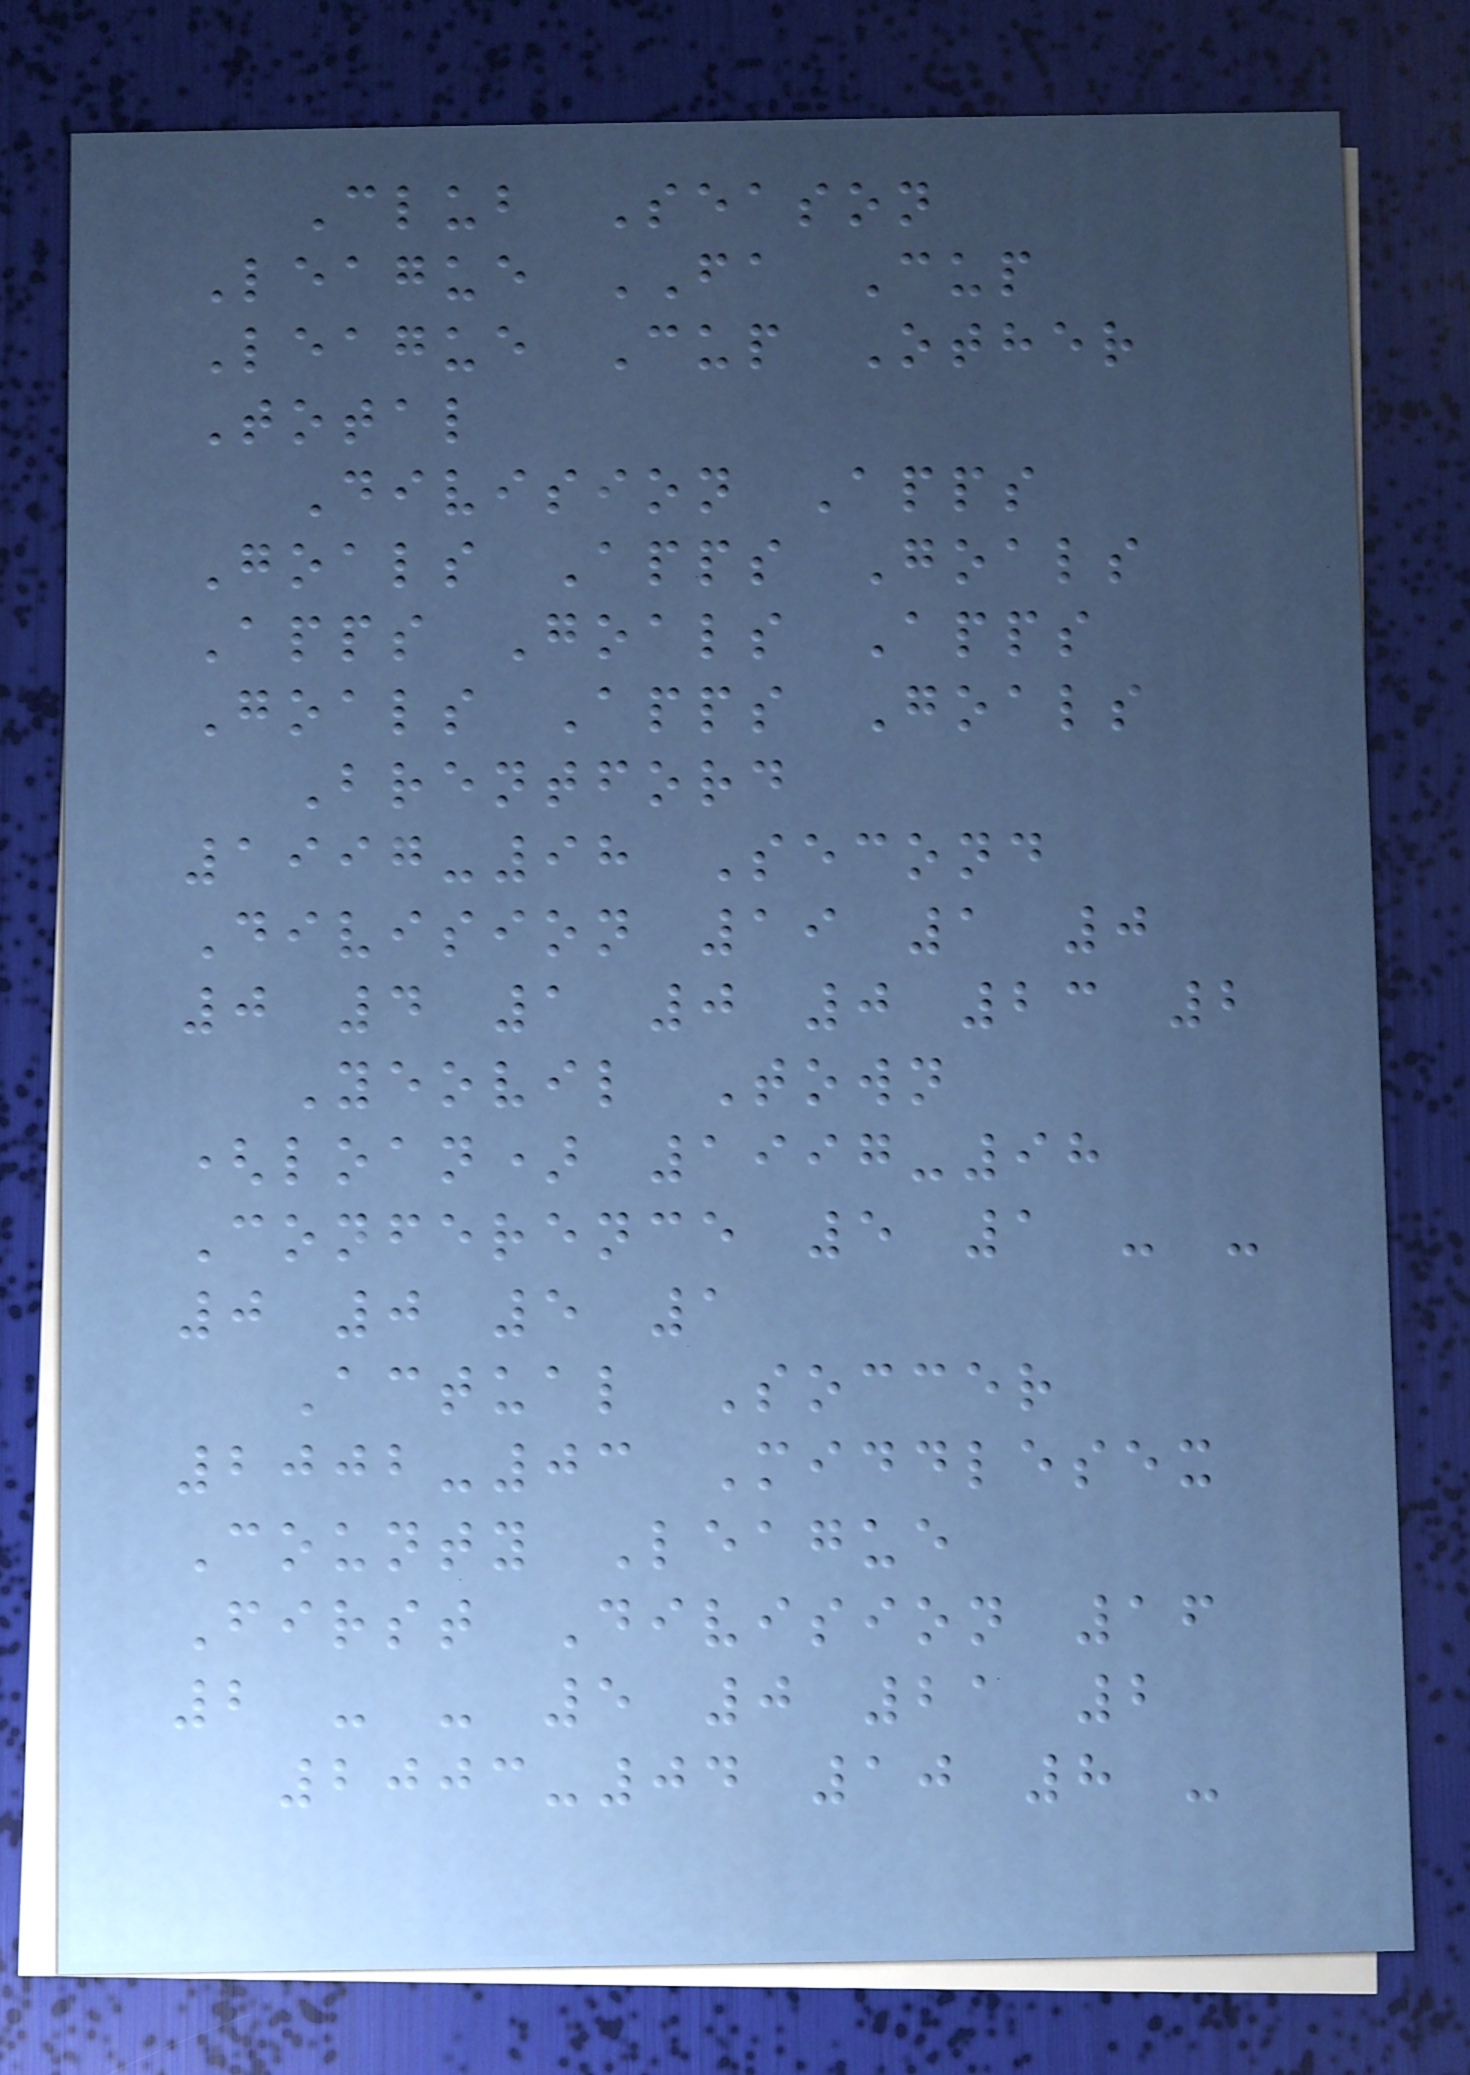Club Season
League FA Cup
League Cup Other
Total
Division Apps
Goals Apps Goals
Apps Goals Apps
Goals Apps Goals
Brentford
1997-98 Second
Division 19 1 0
0 4 1 0 0 23 2
Yeovil Town
(loan) 1997-98
Conference 5 1 - -
0 0 5 1
Actual Soccer
2002-03 Middlesex
County League
First Division 16
2 - - 5 0 21 2
2003-04 10 8 -
